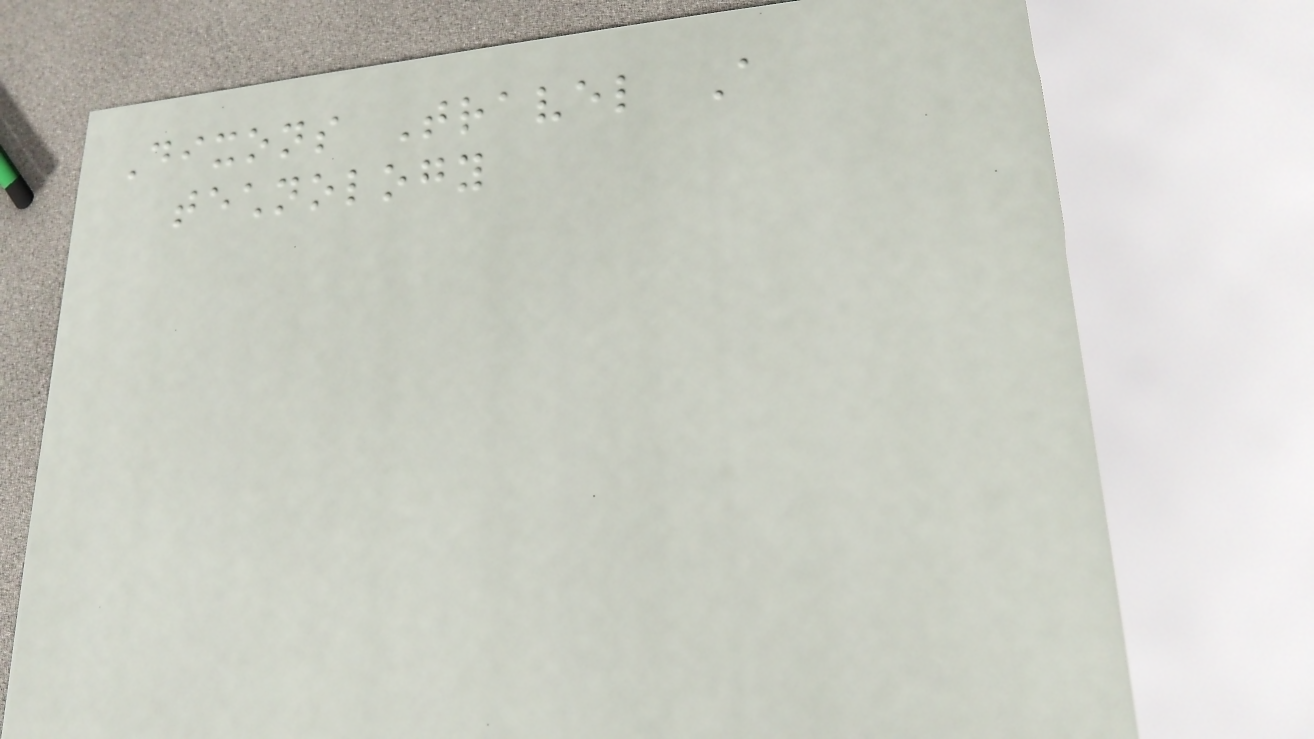Dixons Travel A
technology
